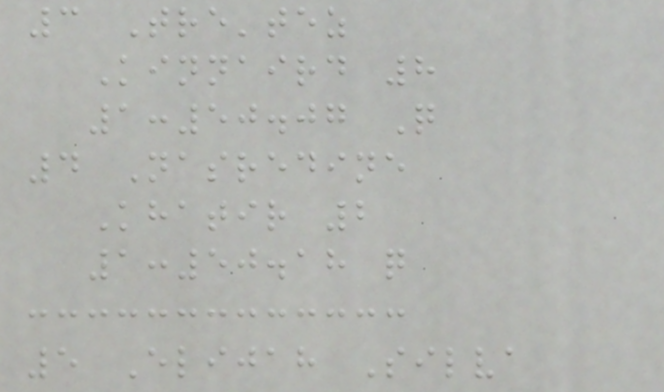3 Tre'tez
Kinnaird 8
1:50.07 Q
4 Nasredine
Khatir 2
1:50.18 q
5 Elijah Silva
